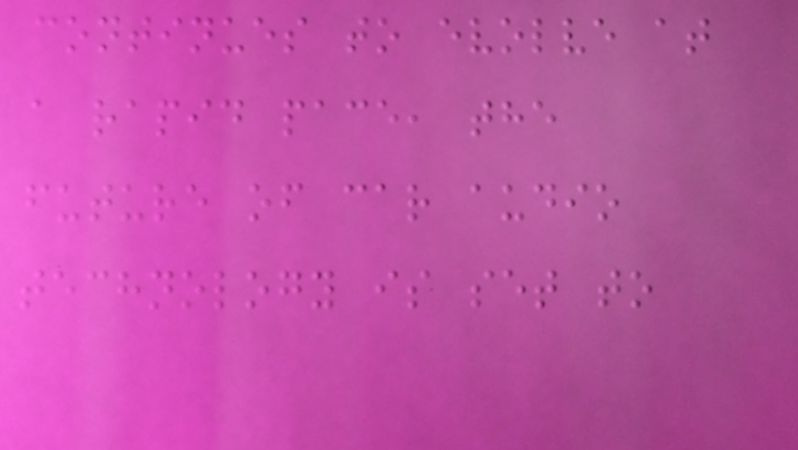continues to evolve at
a rapid pace, the
future of car audio
technology is set to
